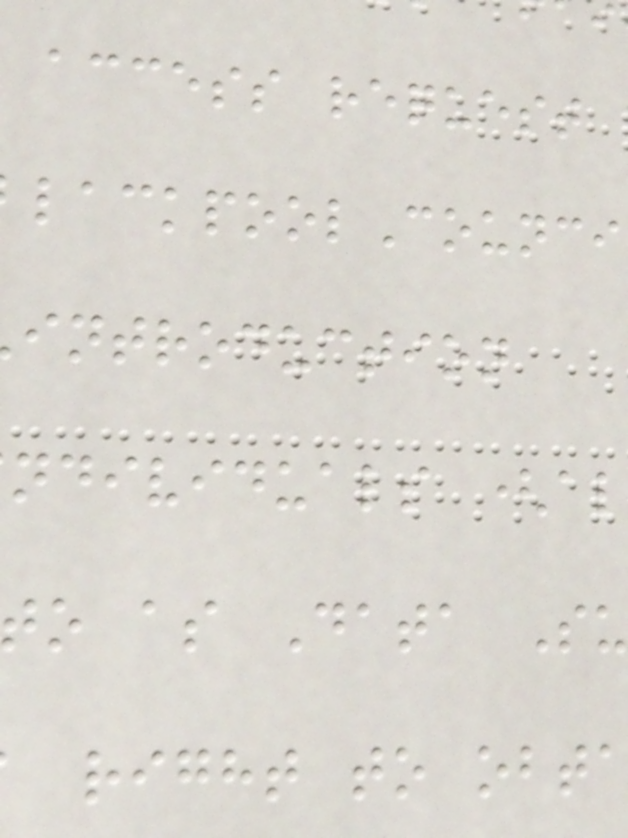access request
introduction
ndividuals (al
to as Data Su
right to obt
